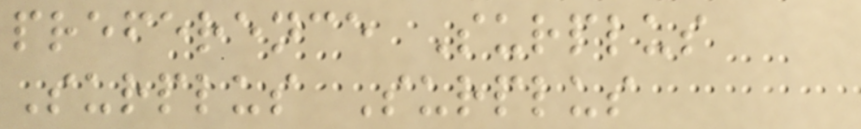preference Surplus
Surplus Surplus
